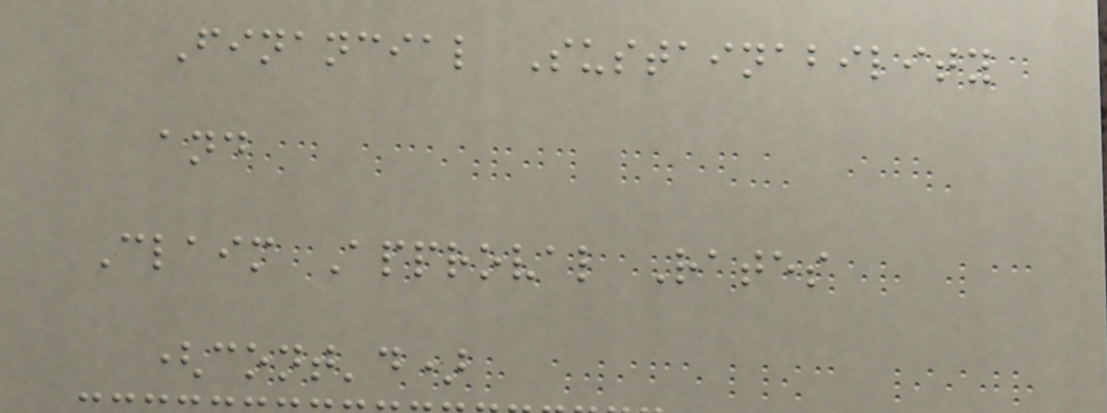Financial Sustainability
and
Claim Approval Rates
(cont'd)
